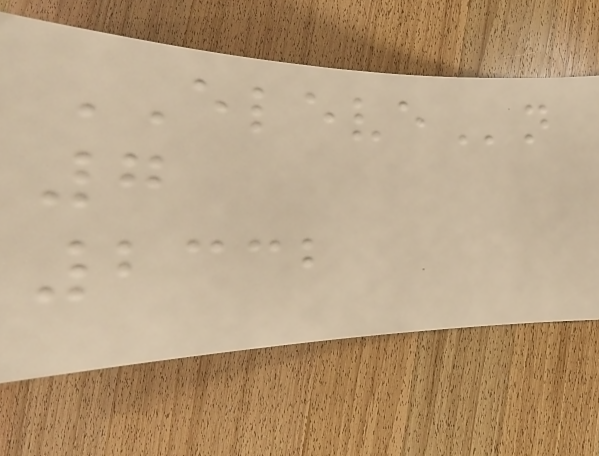ELEVEn
7
2332
